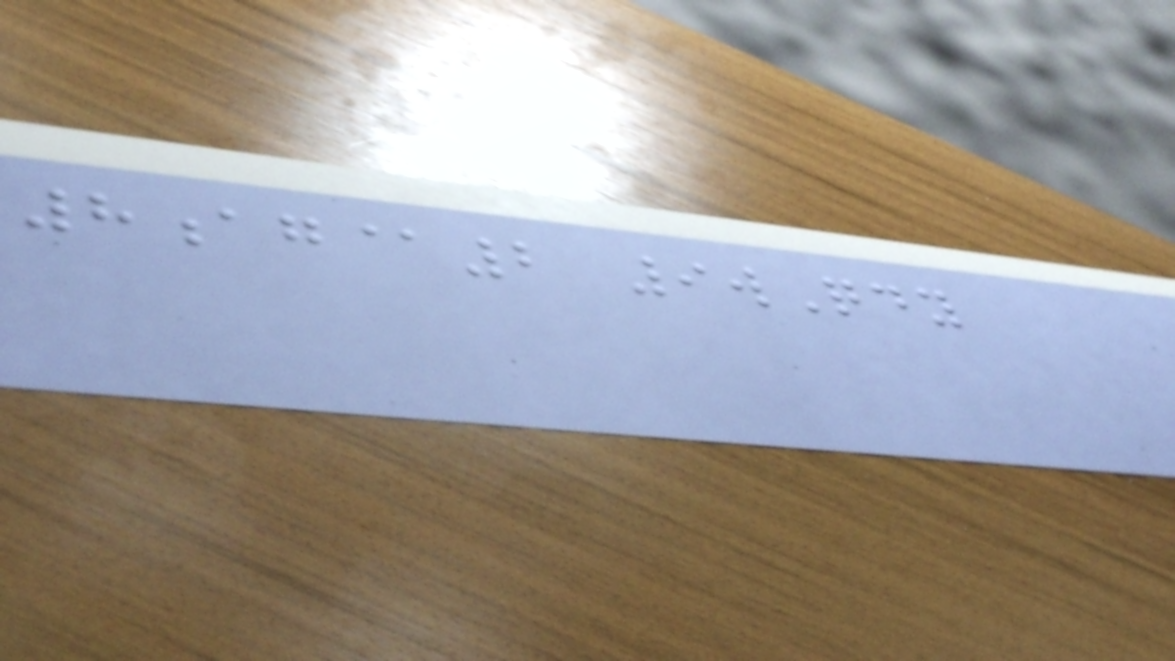8ag@2 9wQdy
